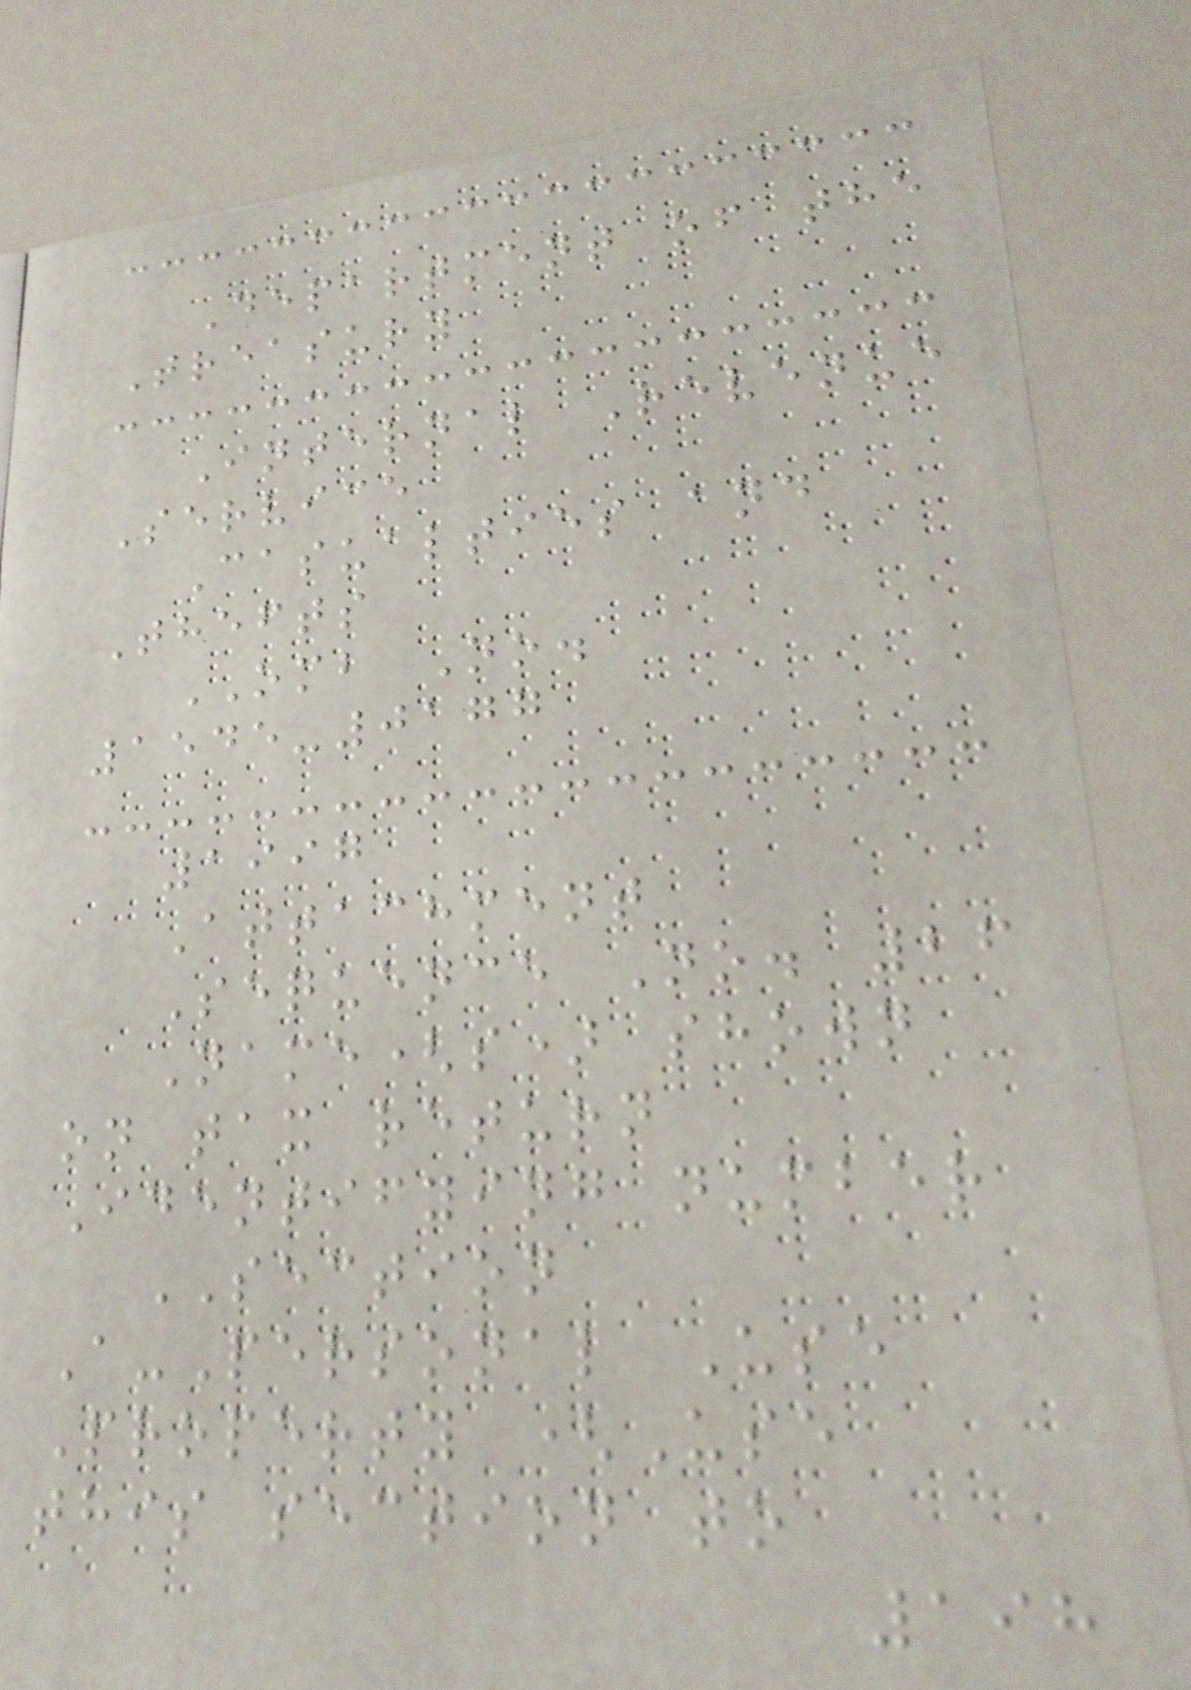Department of the
Treasury
Internal Revenue
Service
Casualties and
Thefts
OMB No.
1545-0177
1997
Attachment
Sequence No. 26
Name(s) shown
on tax return
Identifying number
SECTION
A-Personal Use
Property (Use
this section to
198
